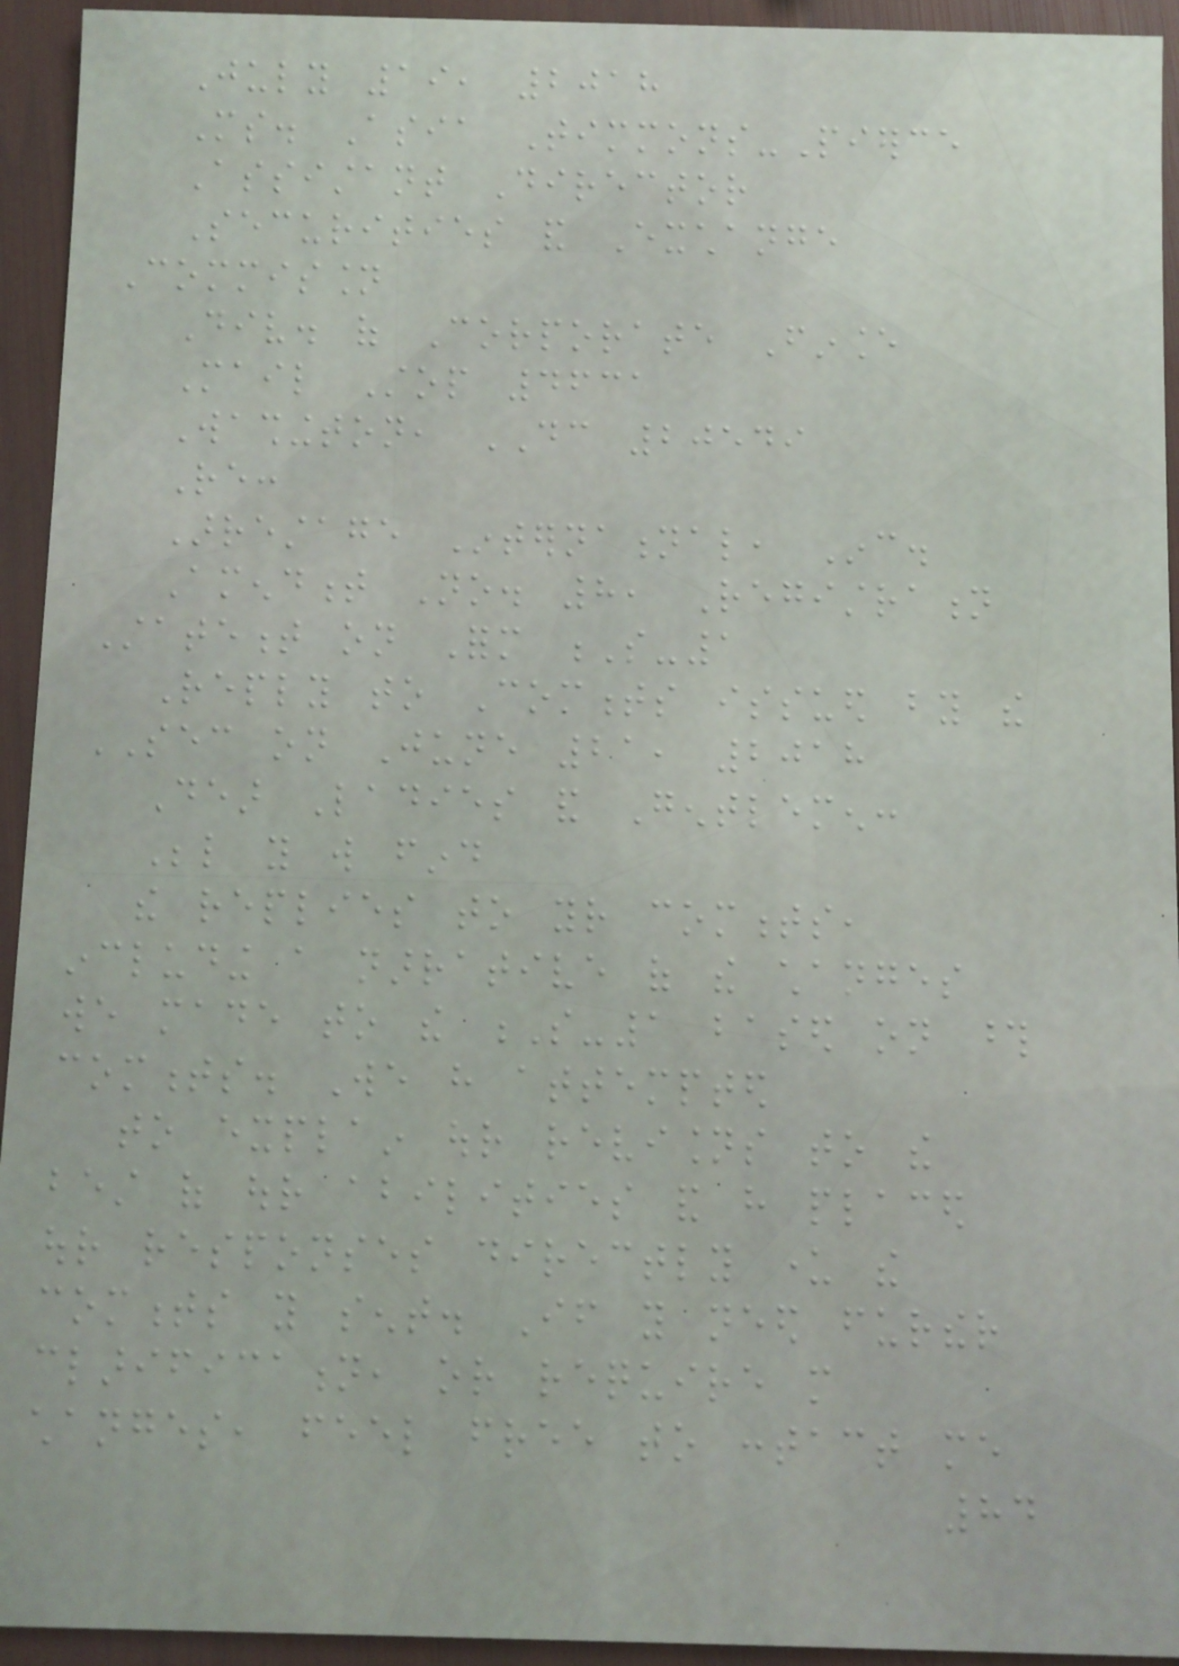July 19, 2018
Ms. Asia Timmons-Pierce
Assistant Director
Securities and Exchange
Commission
Div. of Corporate Finance
Mail Stop 4631
Washington, DC 20549
Re:
Arrestage International, Inc.
Amendment No. 8, Registration
Statement on Form S-1
Reply to Comments issued by the
SEC on June 21, 2018
Dear Ladies and Gentlemen:
Below you will find
the replies to your comments,
including a narrative of the changes
we made to the S-1 based on those
comments. We have attempted
to explain our revisions to the
best of our abilities and have placed
our responses directly under the
comments you sent. If you need further
clarification, or require more
changes, feel free to contact me
84
